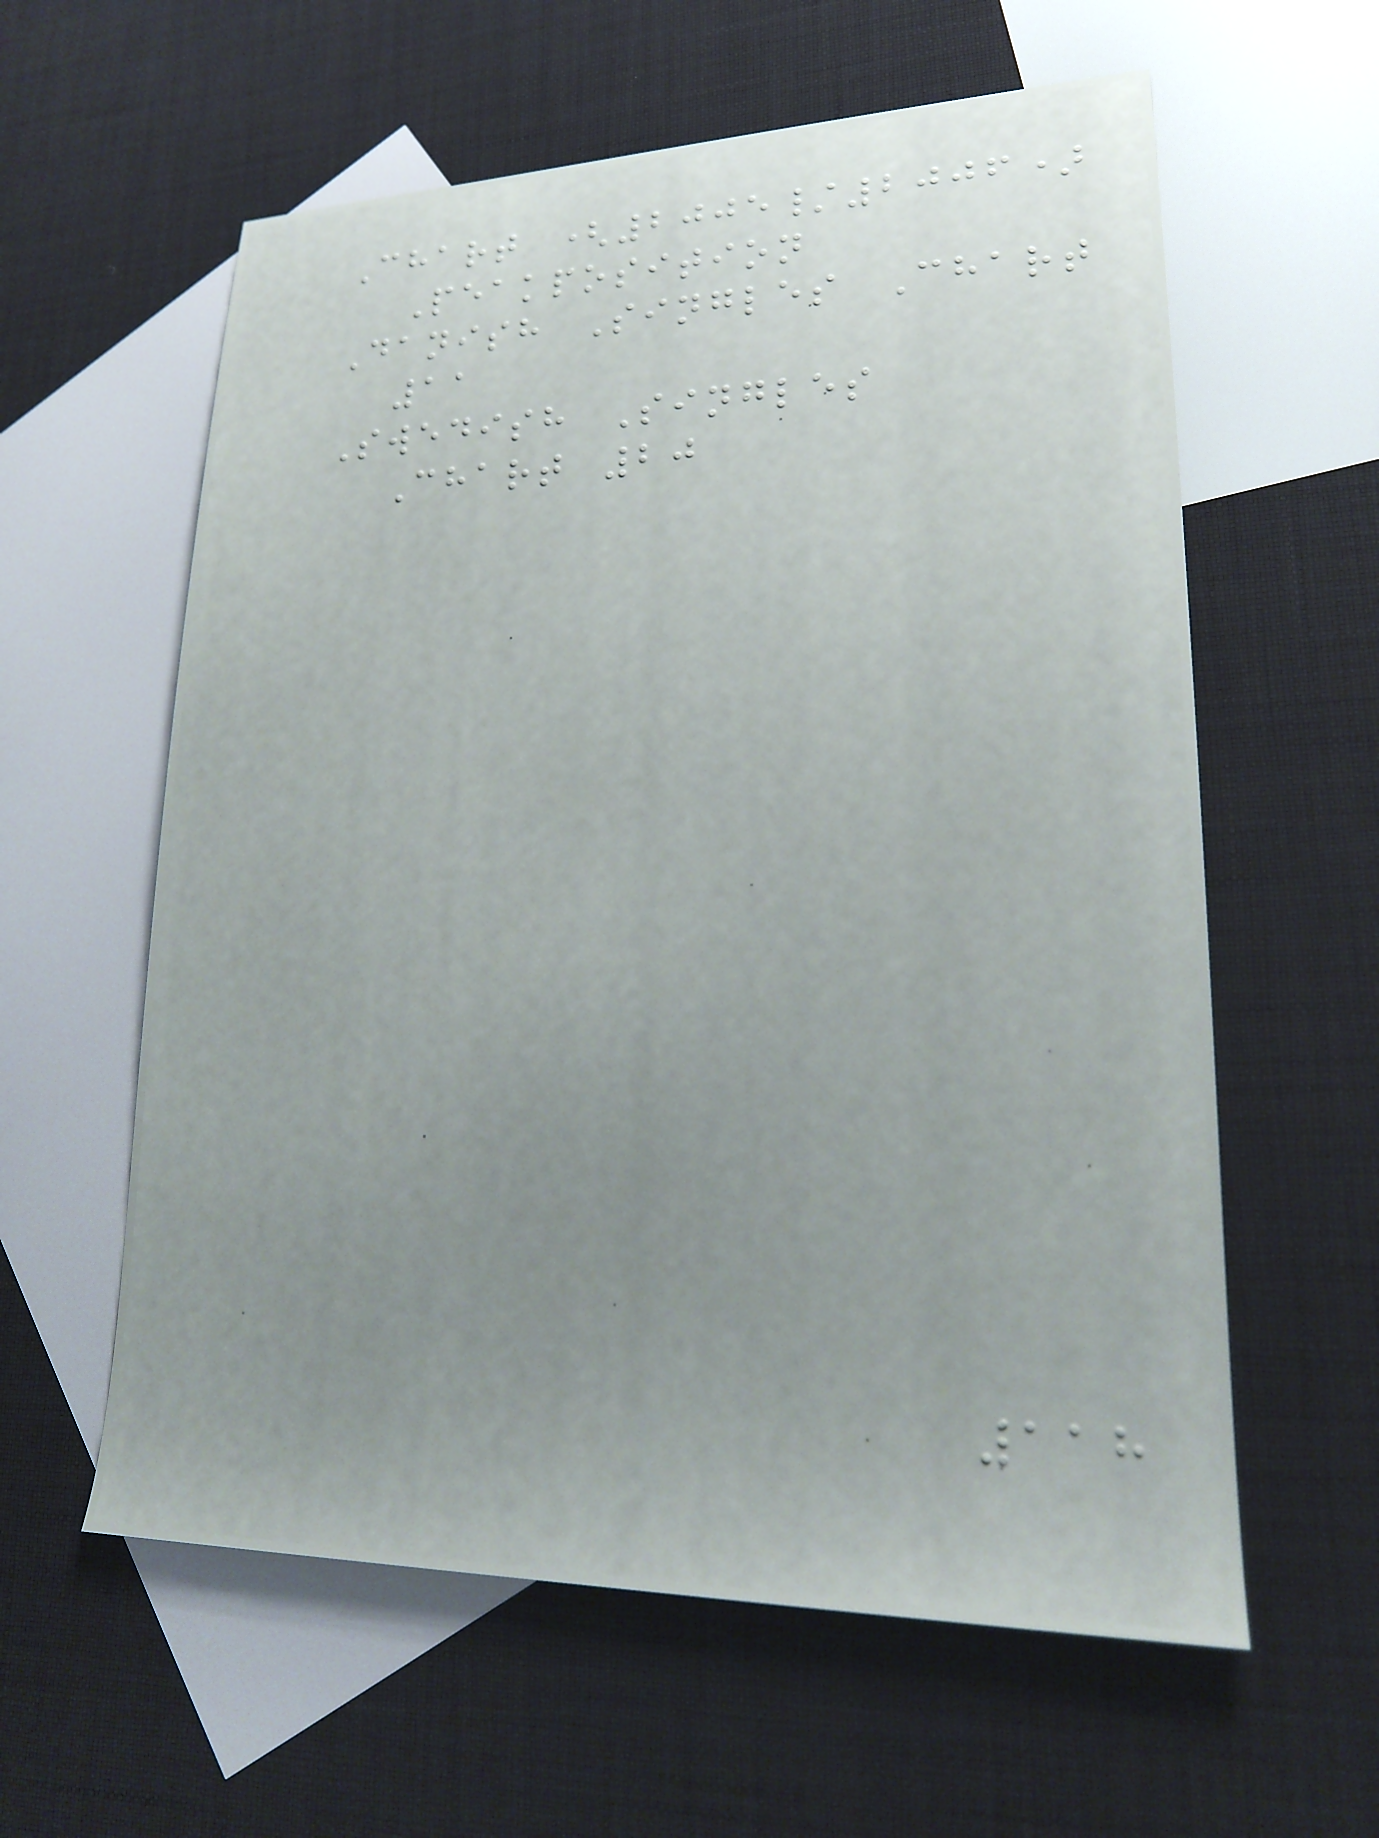Chart (2005/2006)
Peakposition
Danish Singles Chart
11
Swedish Singles
Chart 20
118
